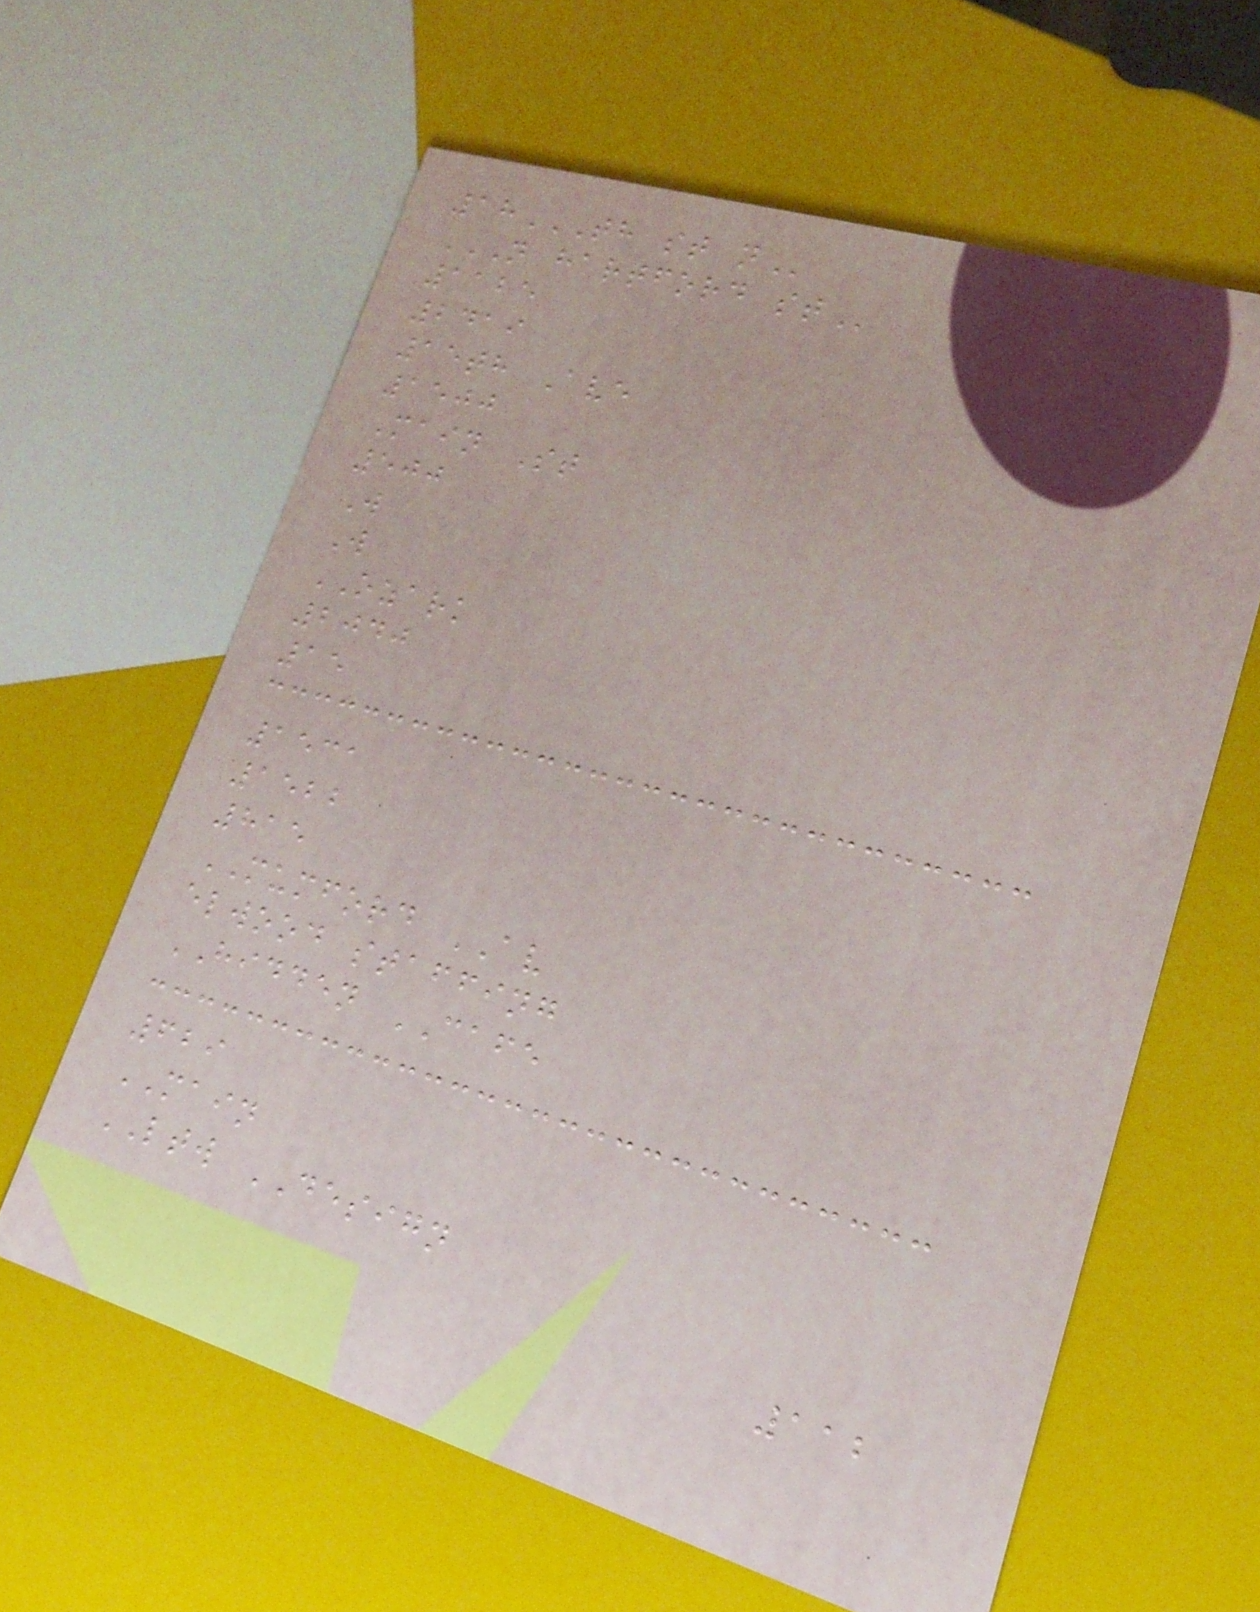18TH ST N
N HARTFORD ST
1125
2419
15th Ave
1500
Main St
500
W
W
OZARK
2040
15
1531
1522
815
MUMFORD AV
elwood staffing
HIDDEN CAFE
629
MAIN
LTW DESIGN
112
